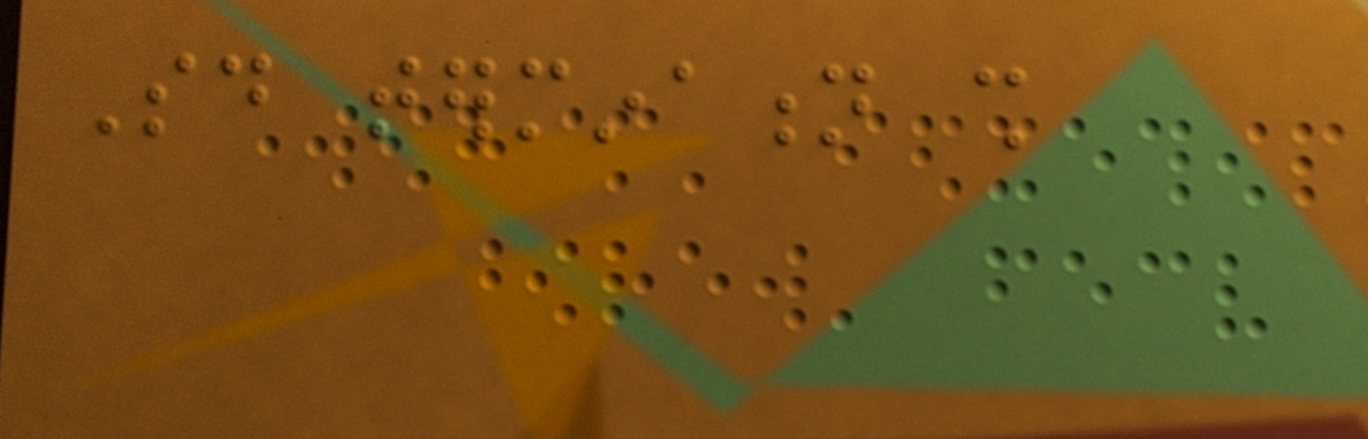Said termination shall
